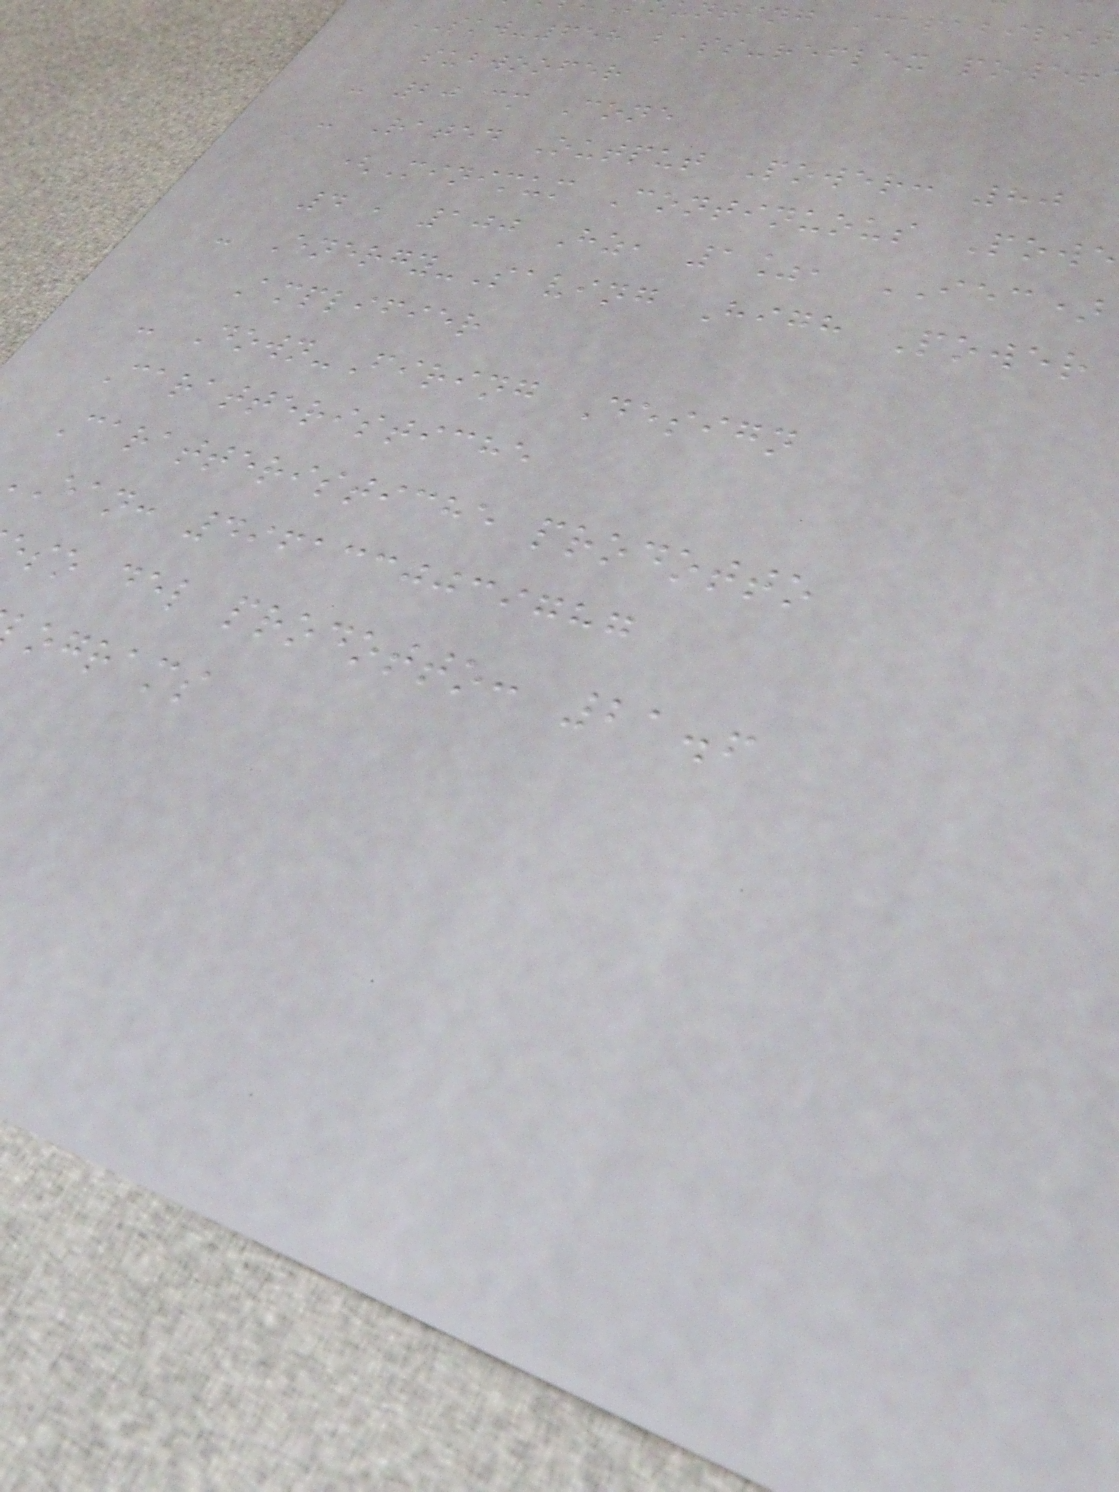nting Capabilit
SKW-658 bass-reflex power
subwoofer
- 20 cm Cone
- Rated Output Power: 80
(Minimum Continuous Powe
4 , 100 Hz, 1%, IEC)
- Energy-Saving High Power
Amplifier
- Down-Firing Design
Caratteristiche
Caratteristiche prodotto
ean: 4961330039787
so del prodotto: 21.6
ograms
